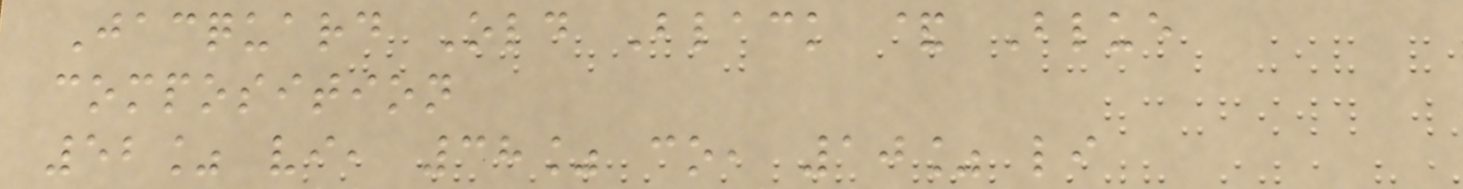Jacquard Old Black & Blue
composition
52% vi, 38% co, 10% li
